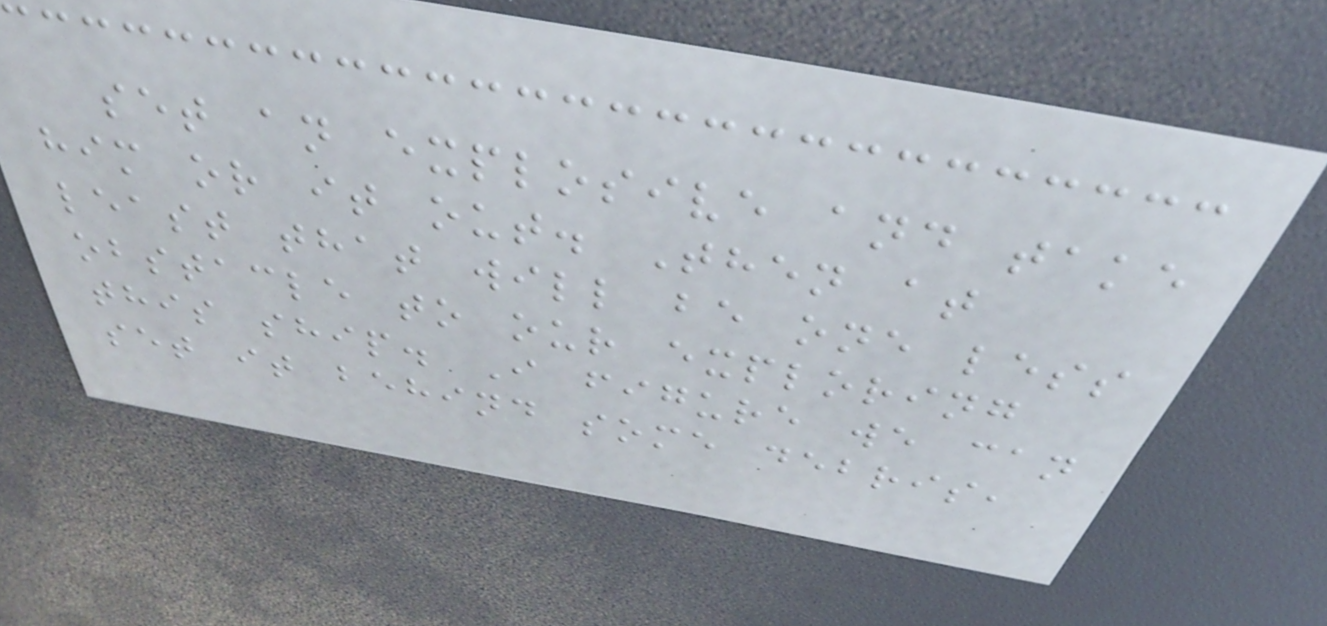set an explosive and take
him or it out. Then at
least that will be one less
obstacle to our exploring
this ship. I figure we can
set it behind some debris,
